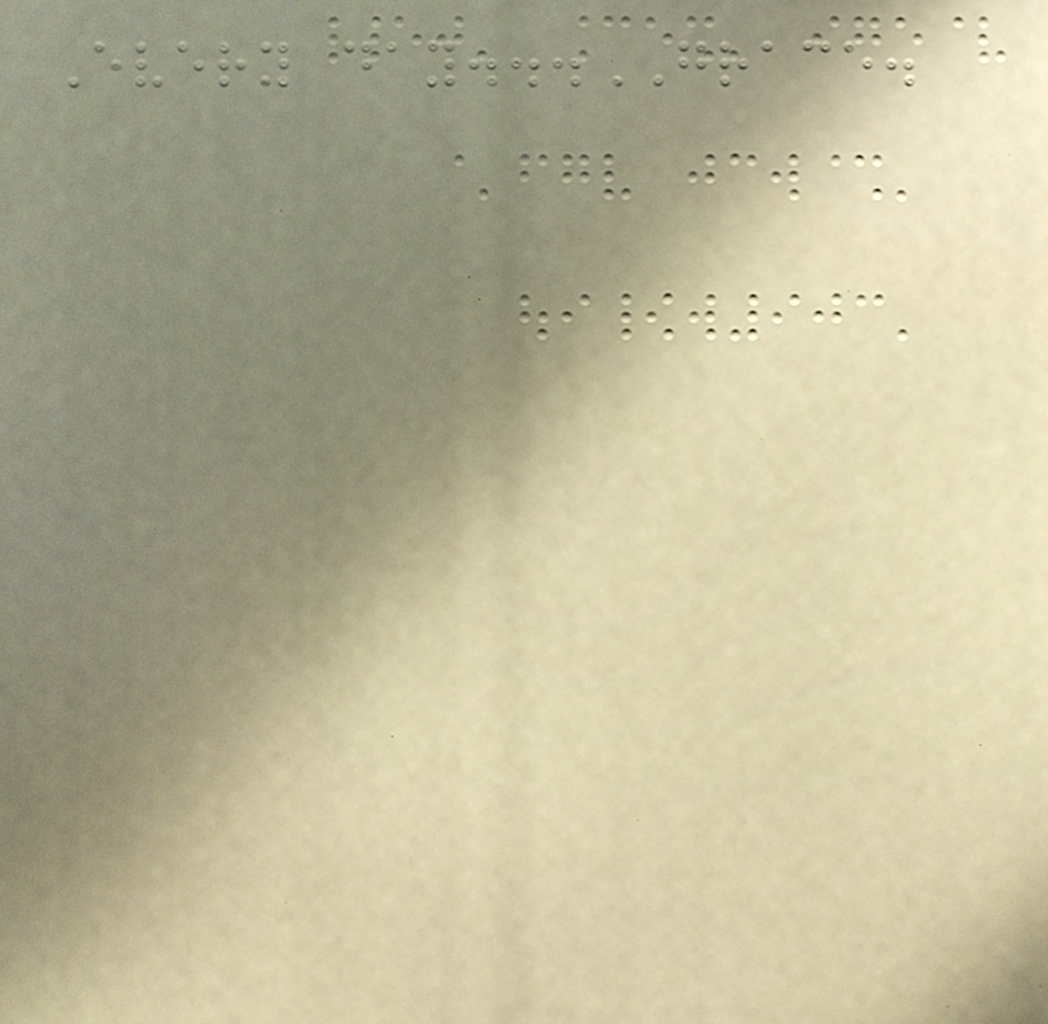Every day...GRACE.
